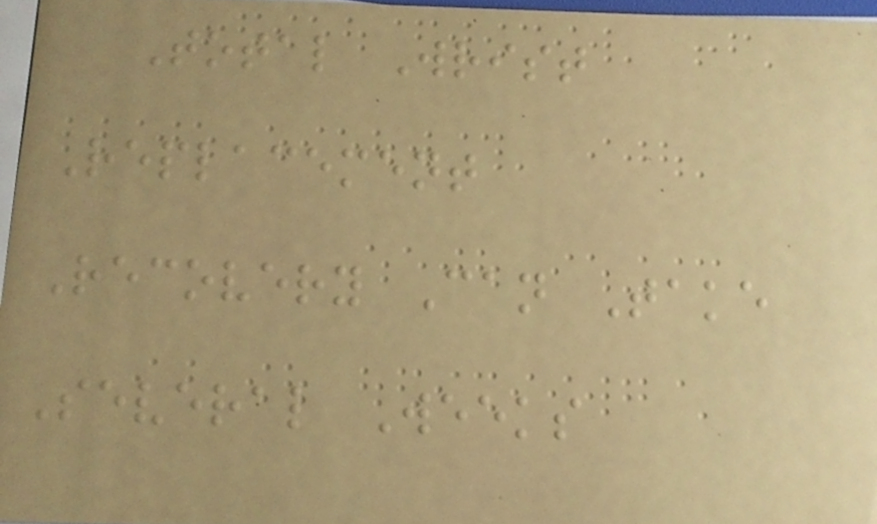Total Wrist
Replacement
Recovery Can Take
Several Weeks
